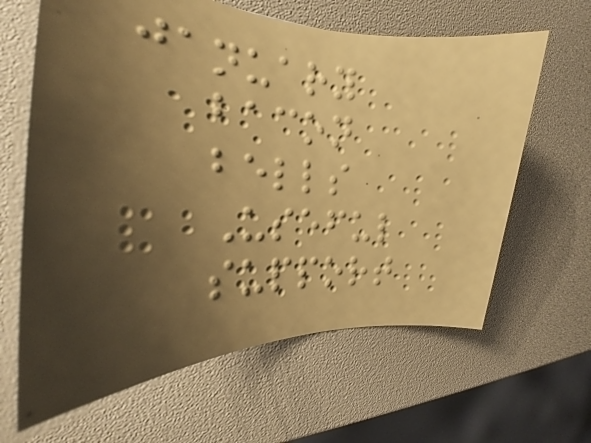january
bacon
bells
Useful
support
